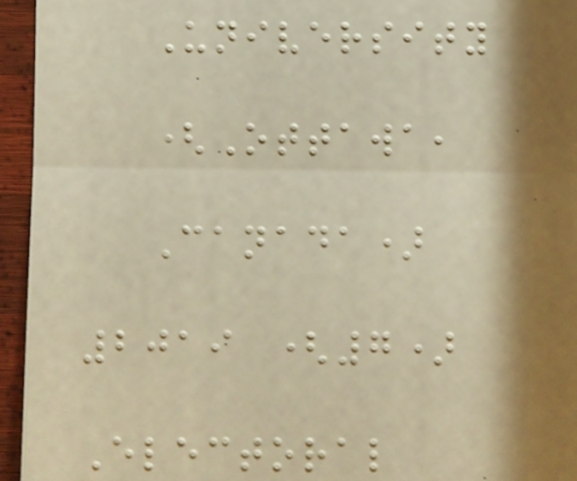University
(Ottawa,
Canada)
2019 (7)
Electoral
